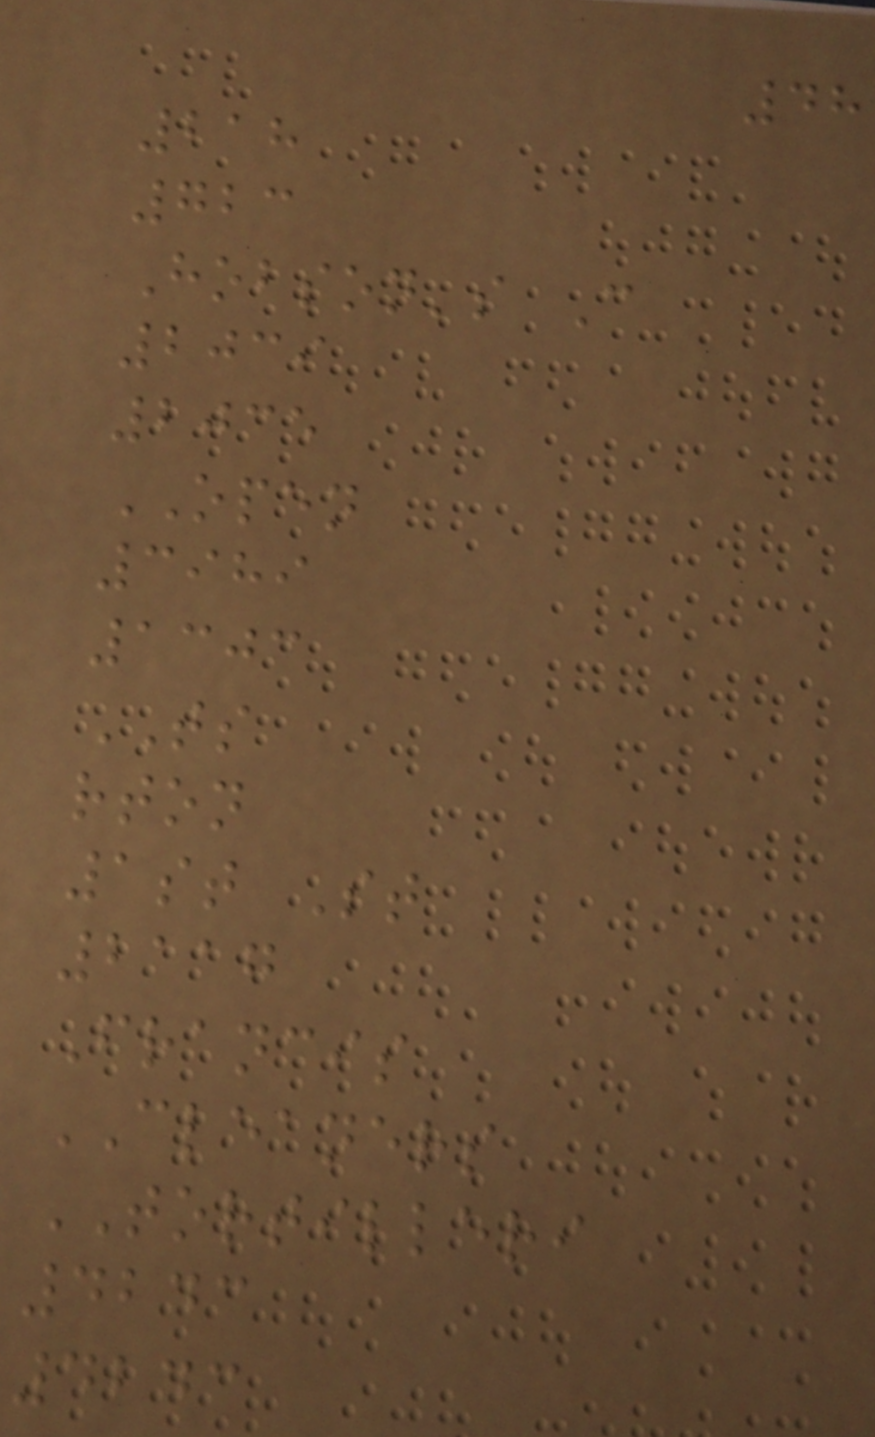48
218
723
Hobson's C
2039
2035
OPEN
3989
1303
TS
rton
1st St
2117
Francis
CLEANERS
TORTILLERI
4243
4243
